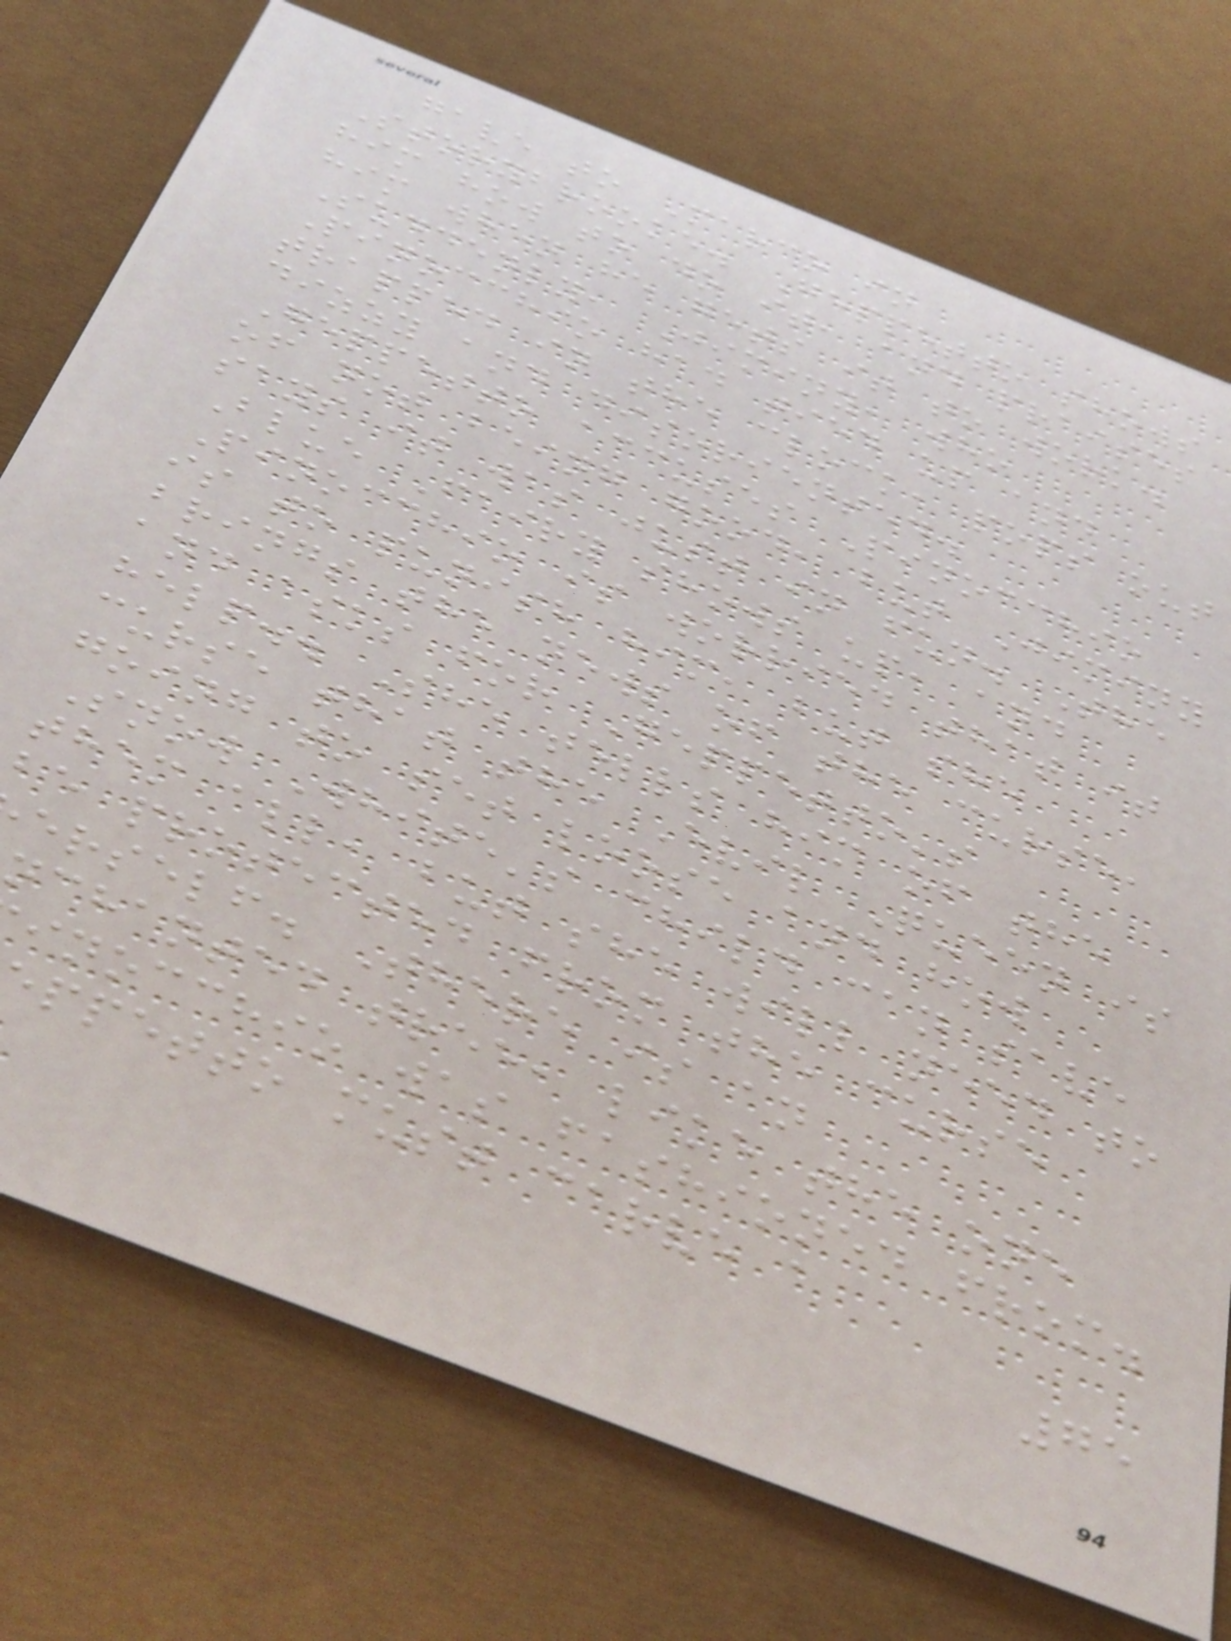gave to Marco in
Storybrooke. Geppetto shows
him how to do it, and praises
him when he gets it to work.
Suddenly, Jiminy, who
Pinocchio had tied up and
trapped in the clock, pops out
dizzy and disoriented.
Geppetto accuses Pinocchio
of not being good, but Jiminy
says it was just in fun. The
Blue Fairy shows up, and
Pinocchio is worried that it
is to punish him, but she
brings the news of the curse,
and asks for Geppetto's
help.. She tells him of the
curse that the Evil Queen is
going to set loose and how
Snow White's child can save
them all, but she will need to
be protected from the curse
erself. There is an
nchanted tree, like the one
inocchio was fashioned from.
ppetto must carve a
75
